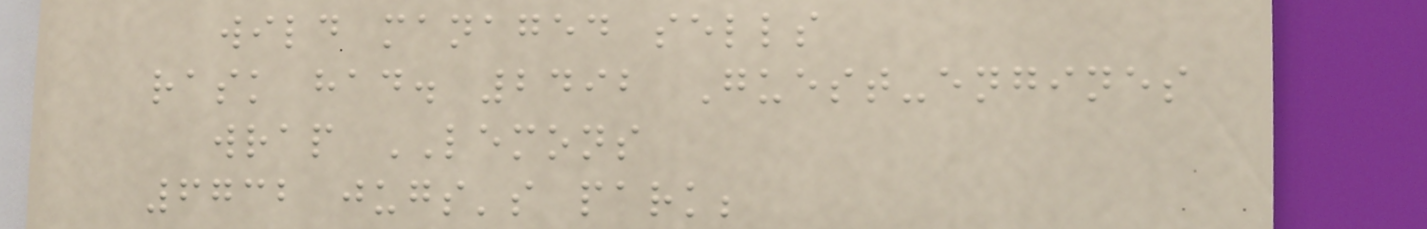wild managed sells
rask had. 2492 Guest-engines
wrap LEMONS
6732 jugs's park;
